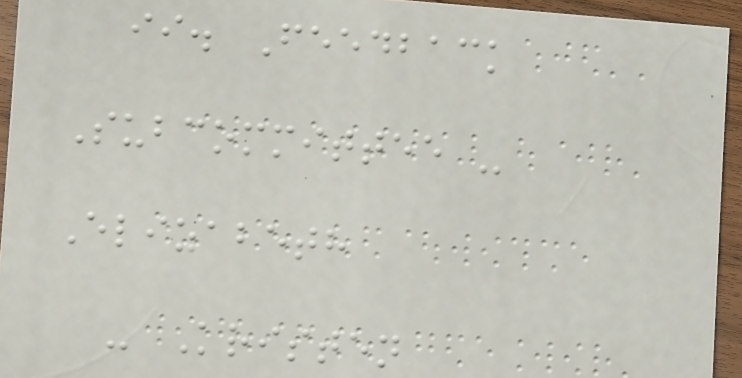ii. Feedback
Subcommittee -
Elizabeth
- Kristen
